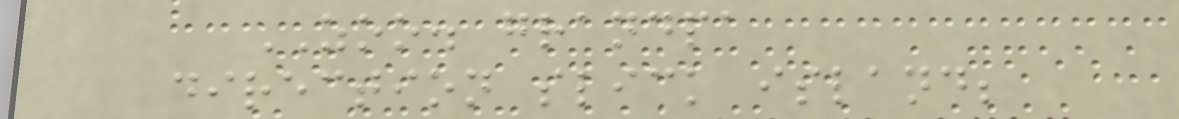ZOO. grandpa
direction slick island;
